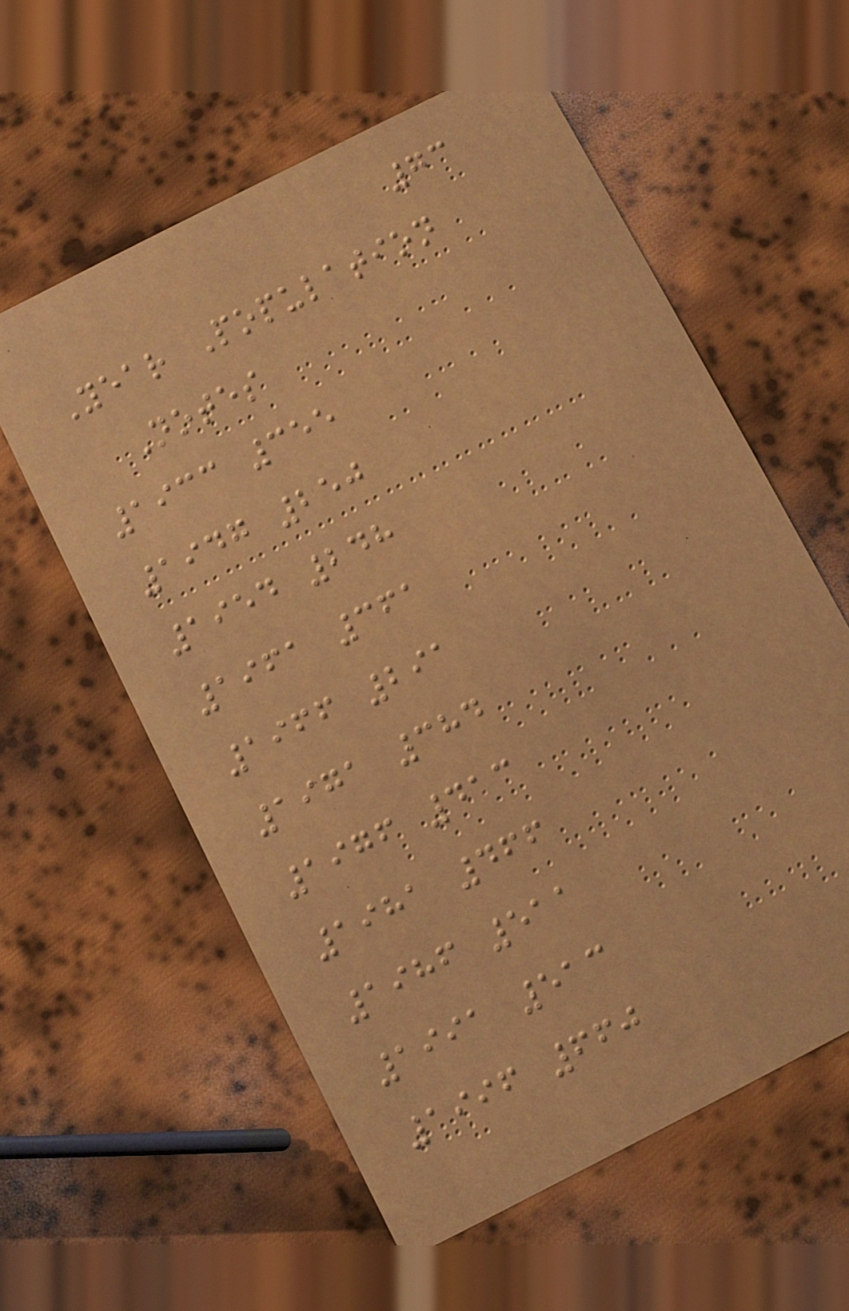73
Year Population
Notes
1933 355
1947 250
1954 248
1961 361
1966 291
1971 384
1976 413
1981 466
1986 511
1991 513
1996 660
